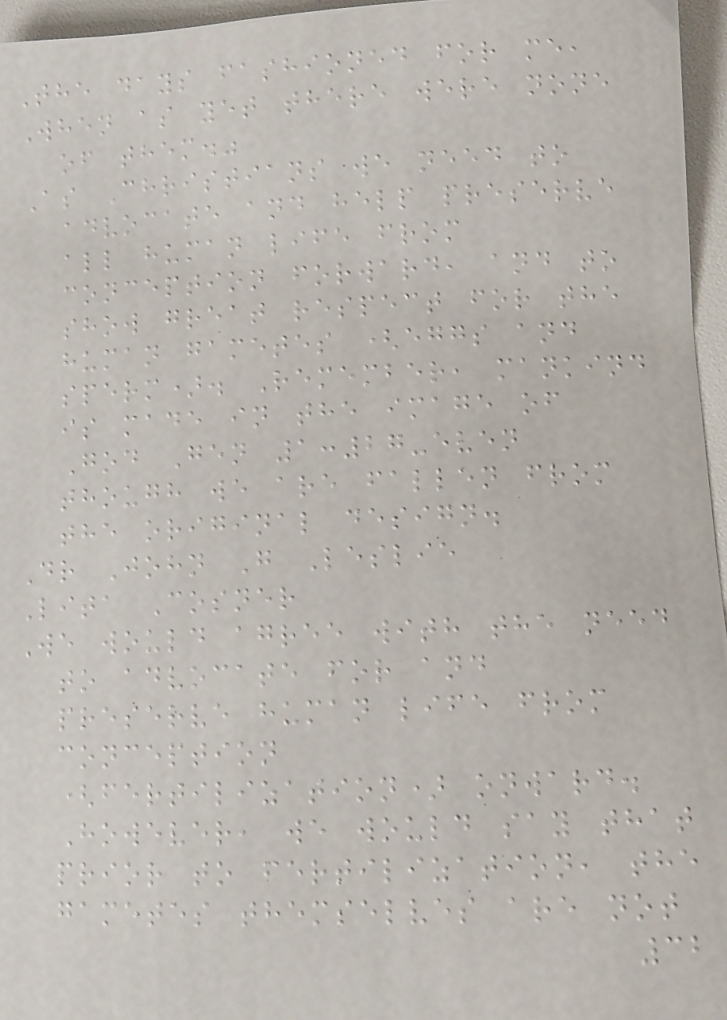The days fashioned for me,
When as yet there were none
of them."
As Christians we need to
advocate and help preserve
all human life from
conception forward, and to
show great respect for the
human gametes (eggs and
sperm). Remember, mankind
is made in the image of
God Gen 1:27-even
though we are fallen from
the original design.
Dr John G Leslie
Lita Cosner
We would agree with the need
to advocate for and
preserve human life from
conception
(fertilization) onward.
However, we would say that
prior to fertilization, the
gametes themselves are not
32
